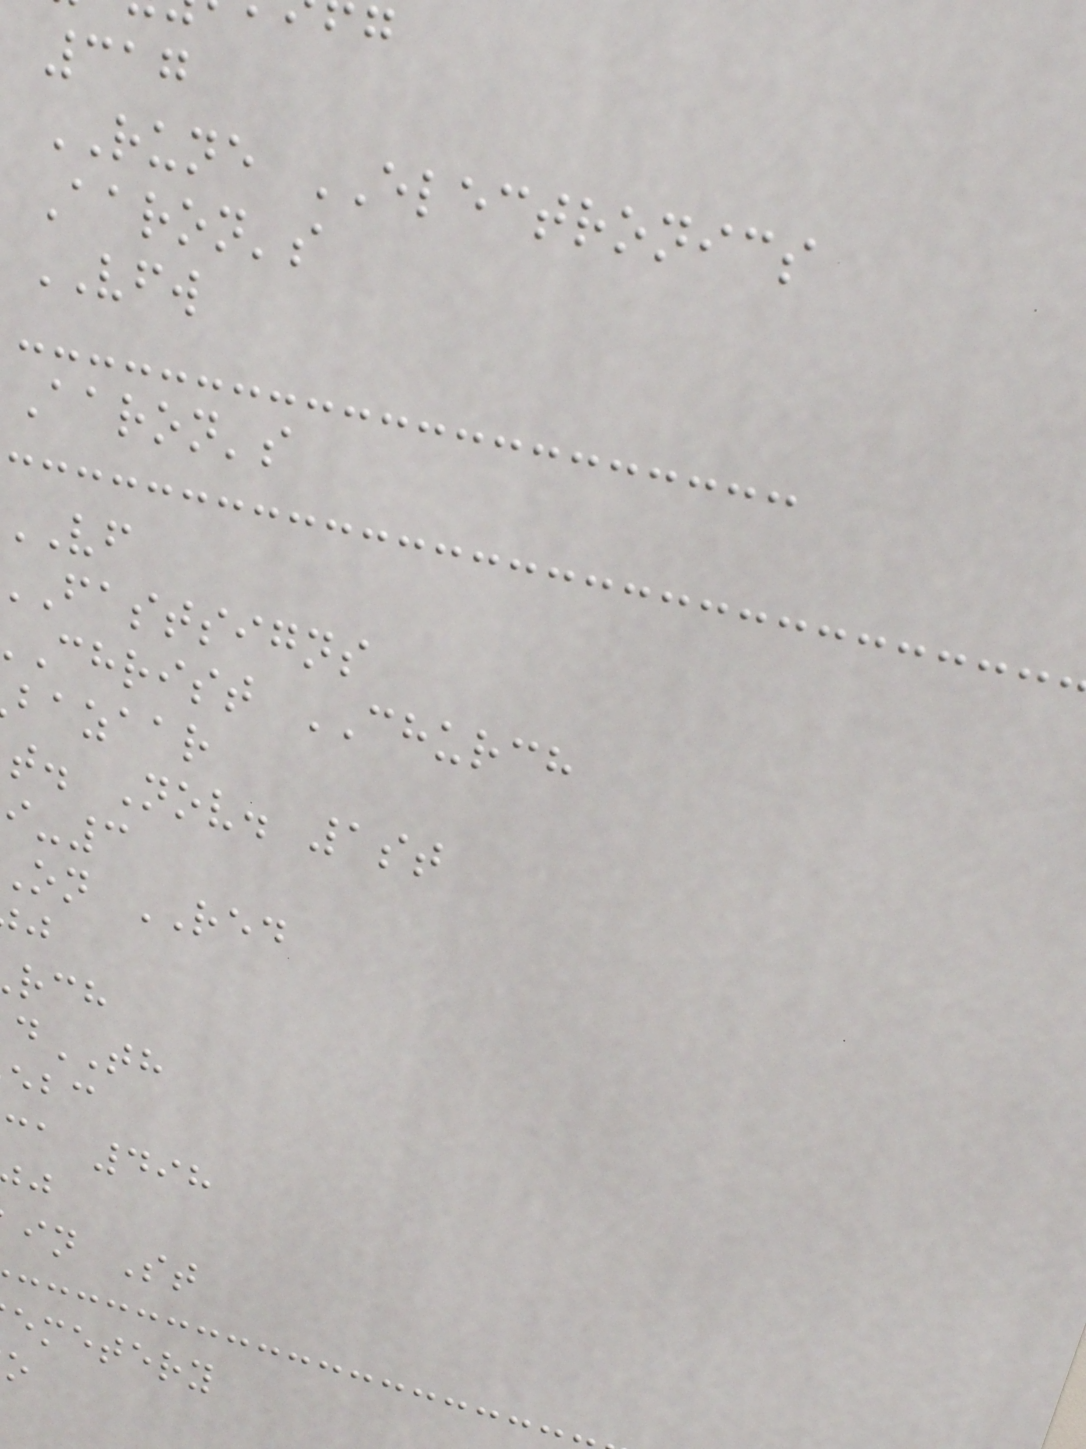317
RUNE ELECTRONICS
Aaron's
VFW
Aaron's
fastsigns
christ CHURCH
bazaar
t. Nov. 1st
on RED
TH
ca 498
in St
emetery
